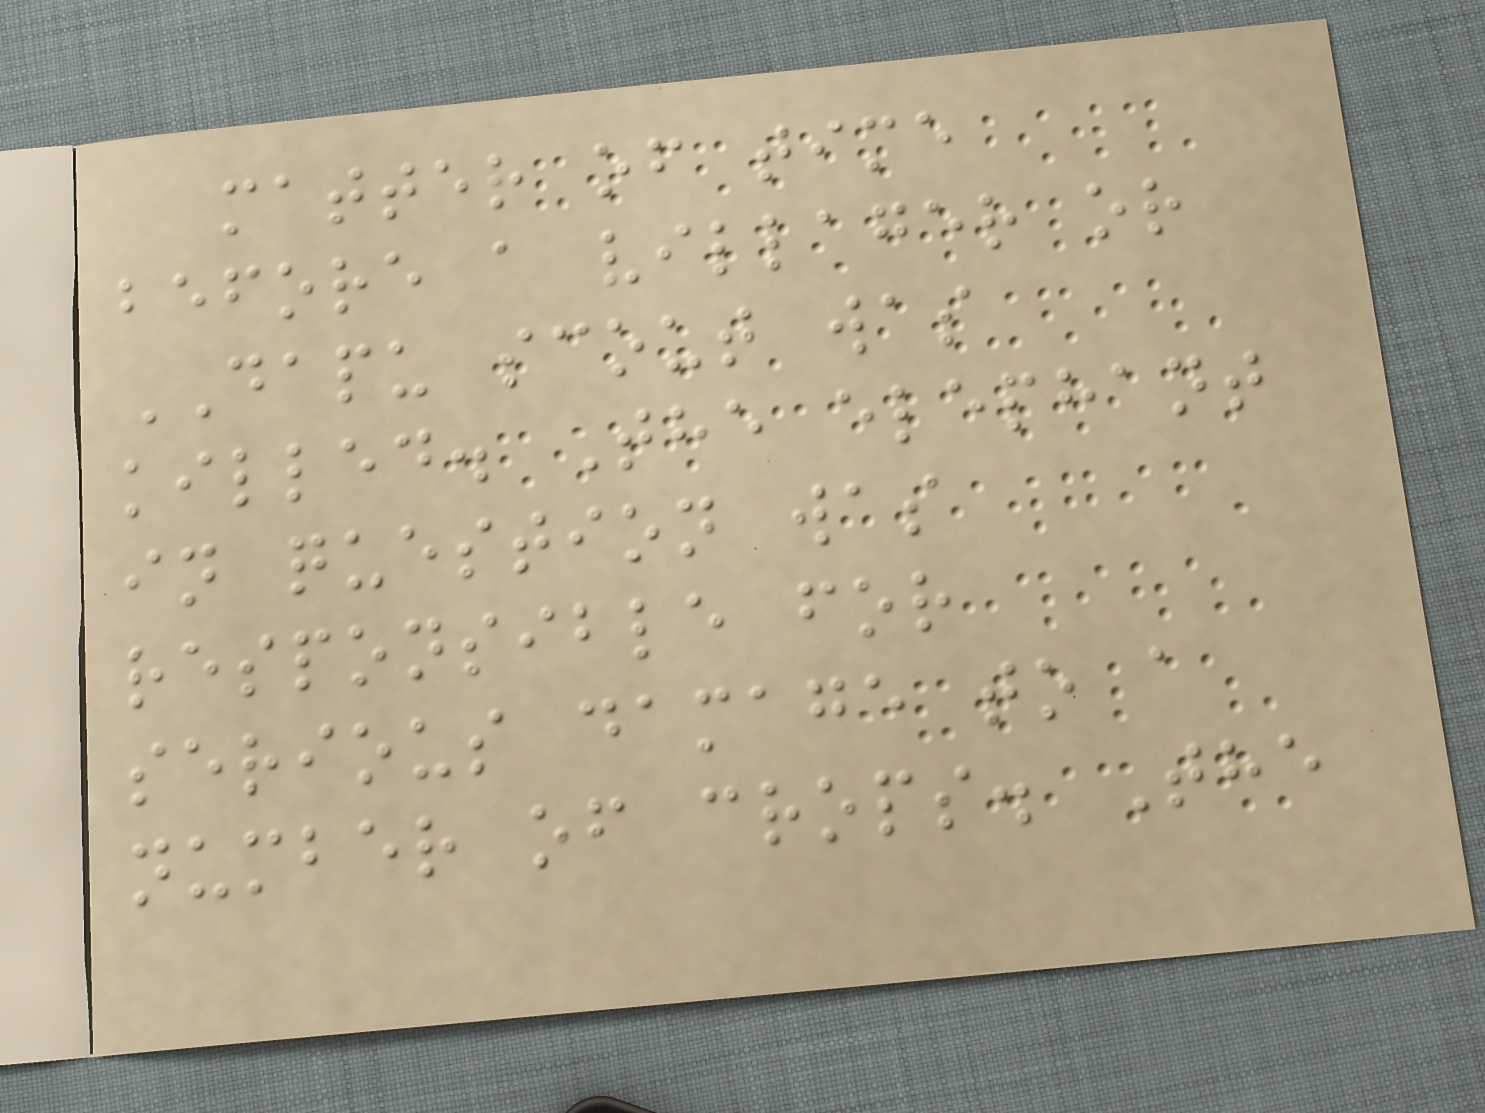matter of time
before a villager or
DAPU scout was
killed. The elephant
in question was
responsible for
serious damage to a
number of crops. The
